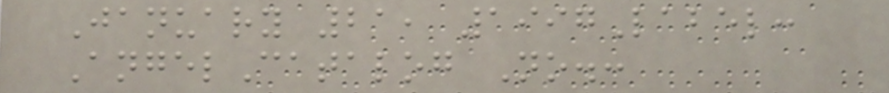January 21, 1997Label:
AngelCatalog No.:
